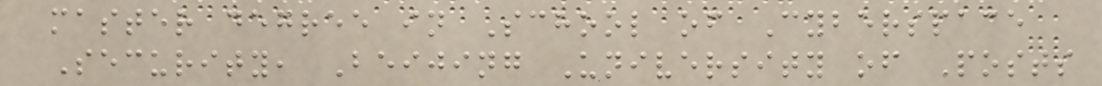master degree in School of Cyberspace
Security, Beijing University of Posts
